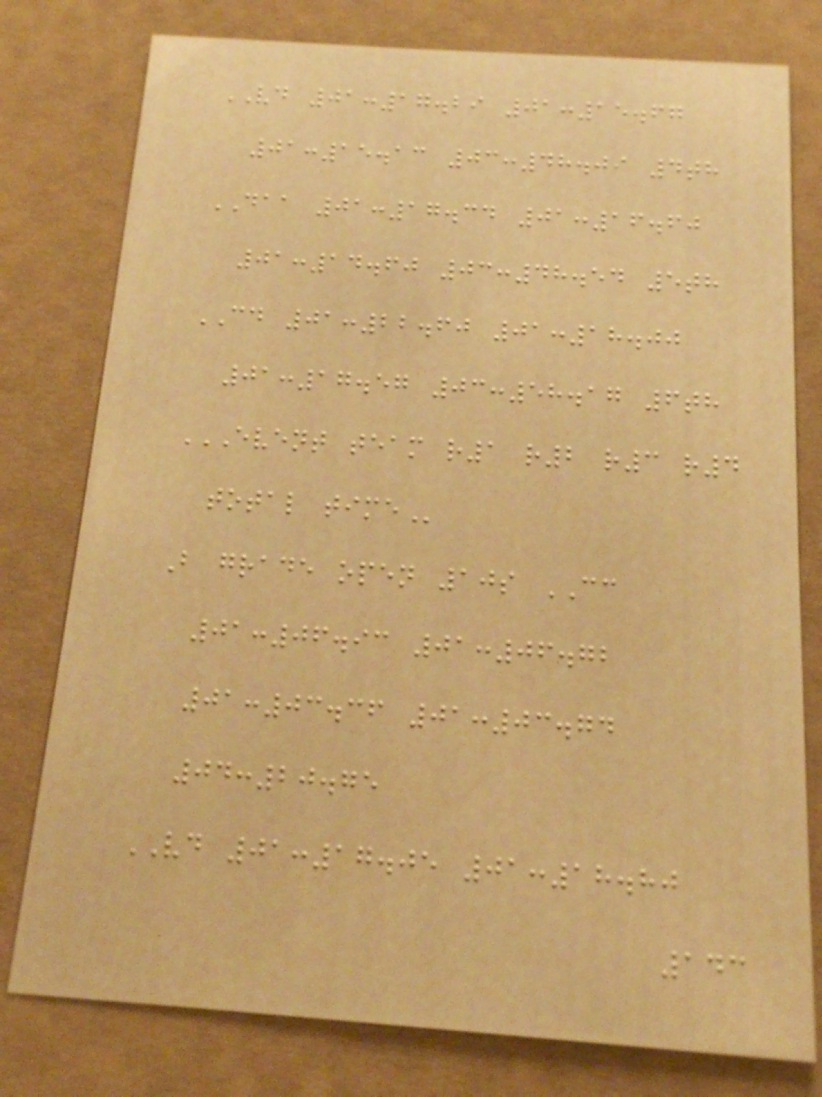VD 01:17.29 01:15.67
01:15.13 03:48.09 4th
DAA 01:17.34 01:16.60
01:14.60 03:48.54 5th
CD 01:22.60 01:18.00
01:17.57 03:58.17 6th
EVENT TEAM R1 R2 R3 R4
TOTAL TIME
B grade open 10s CC
01:06.93 01:06.72
01:03.36 01:03.74
04:20.75
VD 01:17.05 01:18.80
143
